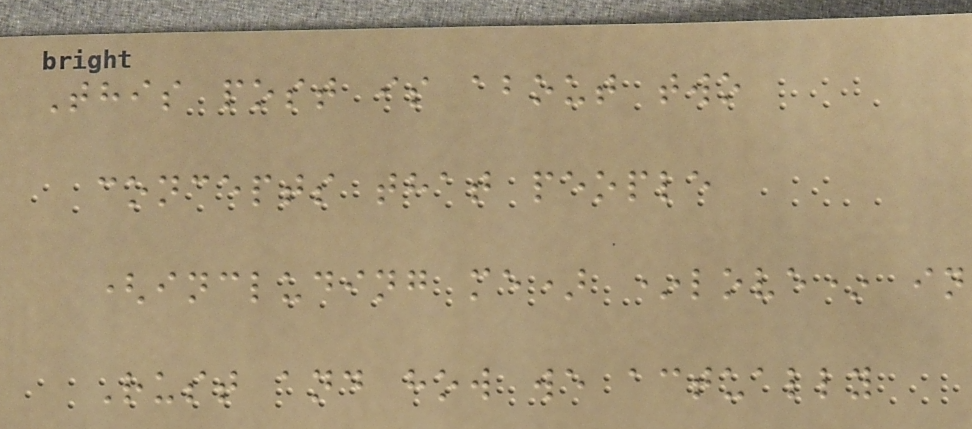This post is about two
concepts that people
(including me) *love* in
Rust and how we actually
